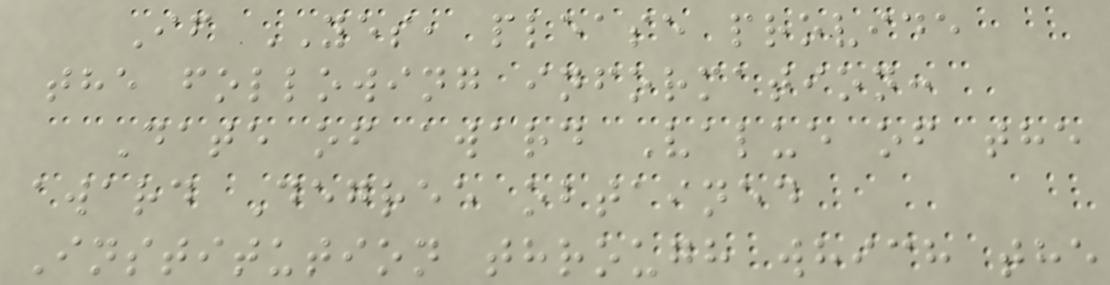If YES, please provide
the following information:
Date of award Value of the
award Degree obtained
Institution through which the
